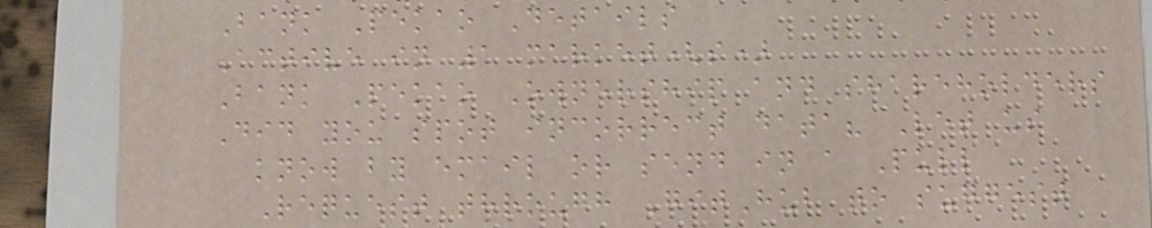Bank Pekao Details
Active in 1 market(s)
Bank Pekao Ownership and shareholders
Did you spot incorrect data? Let us
know by email or send in a Pull
Request through GitHub to suggest
